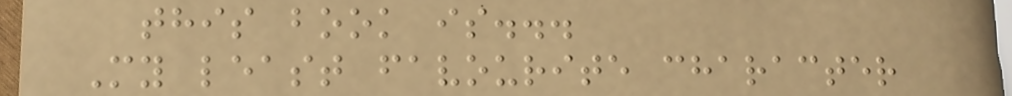this book is...
My least favourite character
